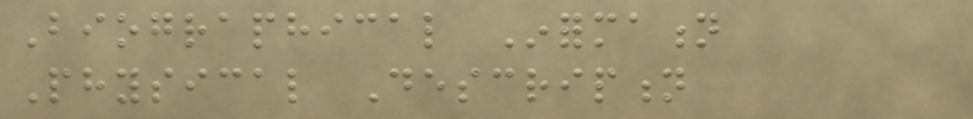Biographical Information
Physical Description
